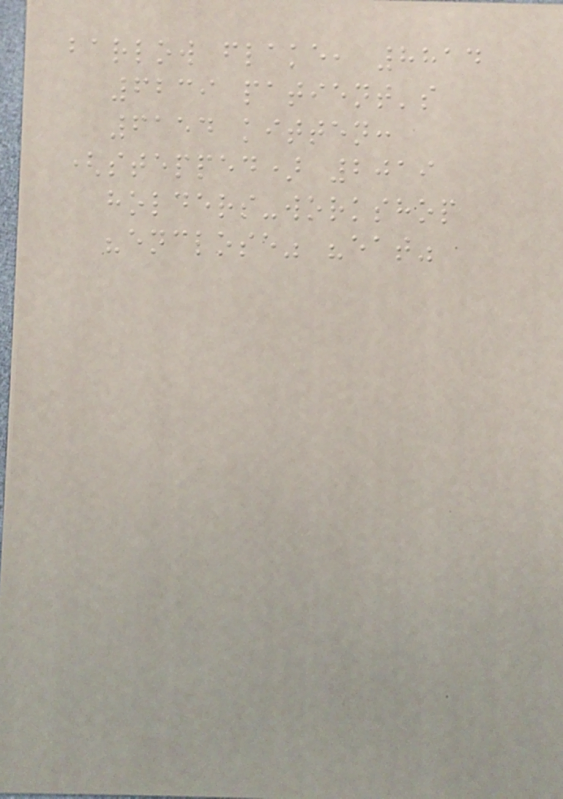barlow flake, 8814
6239 patient's
6154 kitten:
(stepped) 2019
holders-workshop
"enclose" "eat"
